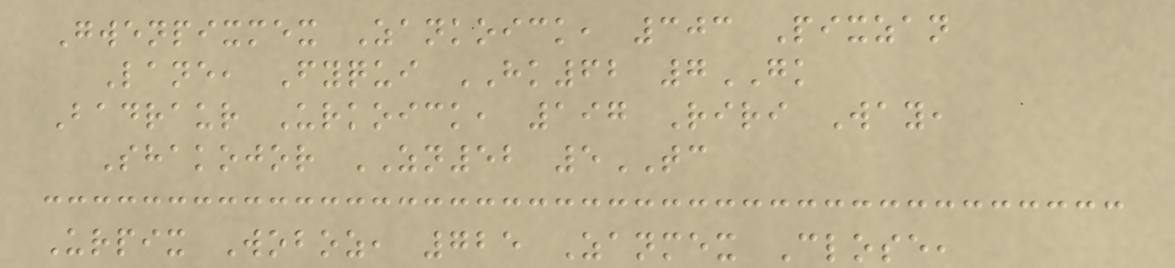Gwenpixmex Zankoick, 303 Pixzan
Lane, Fyqui HK62 7GK
Badraur Urkoick, 197 Riri Way,
Shakojor ZN52 5TC
Urpix Woboz, 725 Zanmex Close,
